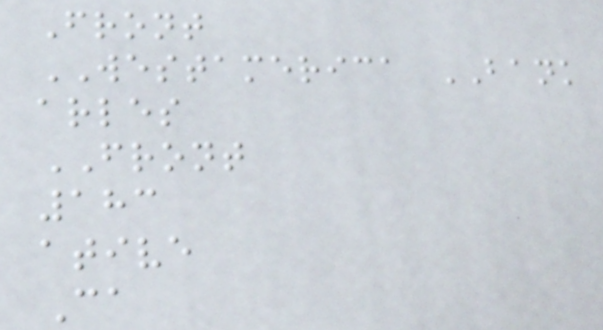Front
WESTAMERICA BANK
arles
FRONT
183
ative
Ca
